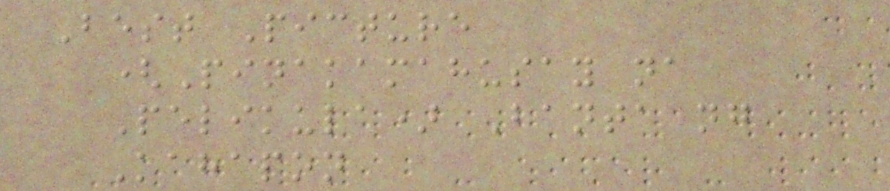Best Picture
(Pinakamahusay na
Pelikula) Banta ng
Kahapon
